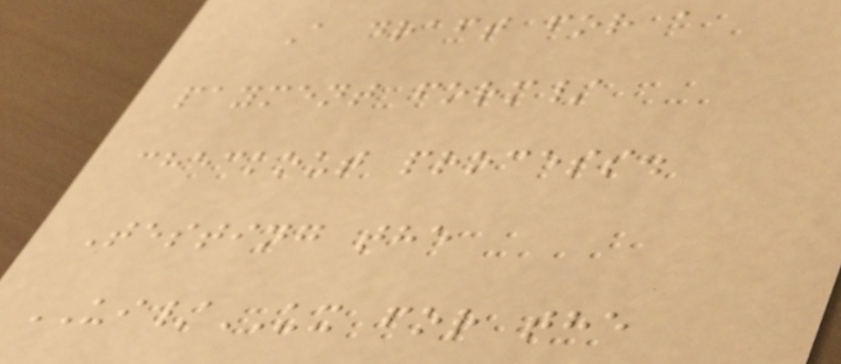A draft for a
payment form/
checkout process.
Testing the
UI/UX for the
